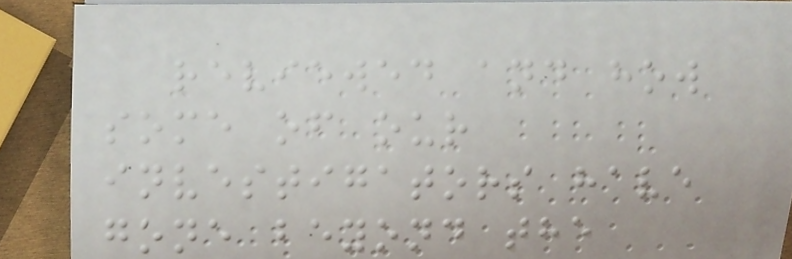reviewed and how
some of our
investigators have
gone beyond the
